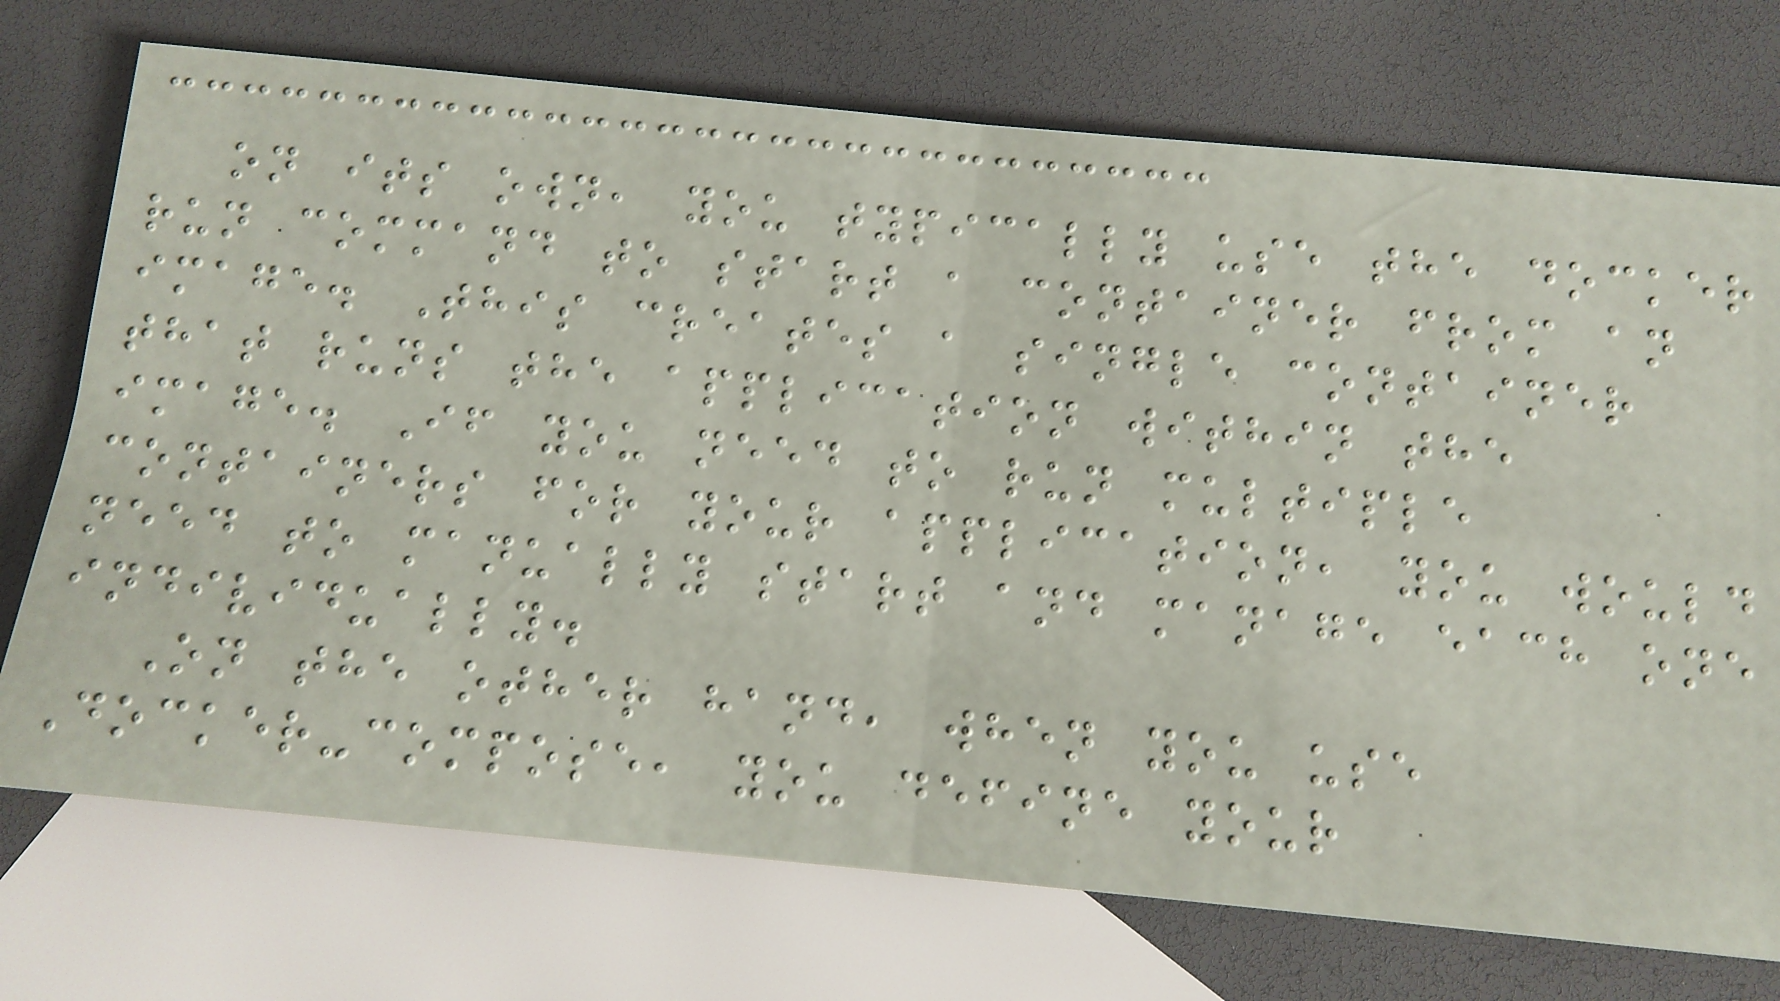on its own, you typically use the docker
run command to start a container from an
image. This creates a single container
that runs the application within the
image. If you need to run multiple
containers for your application, you would
need to manually start and manage each one
individually.
On the other hand, when you use
Docker-compose, you define your
